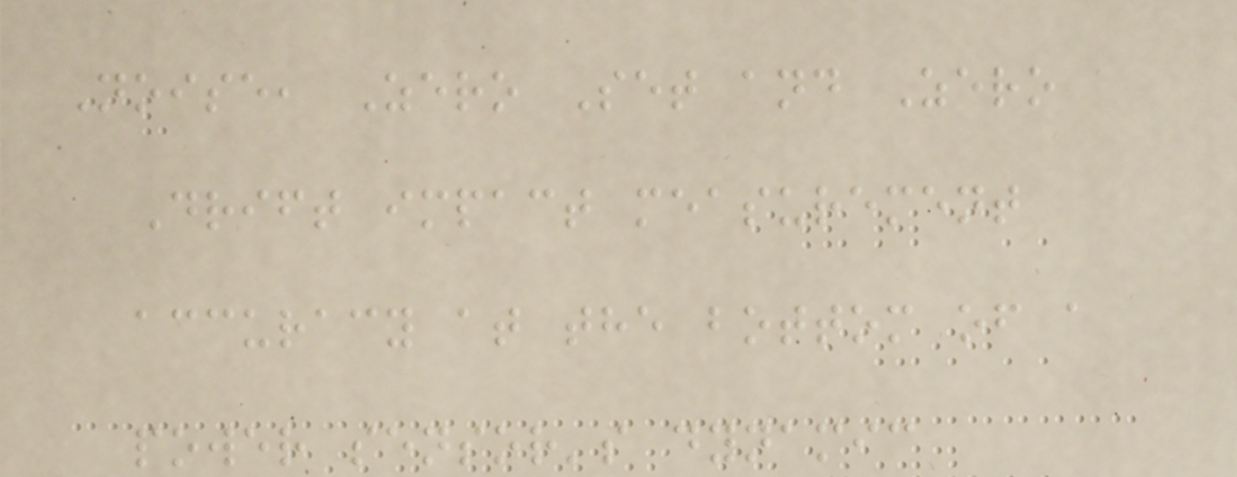Noise, Zero Set and Zero
Drift impact measurement
accuracy at the bottom of a
power sensor's dynamic
